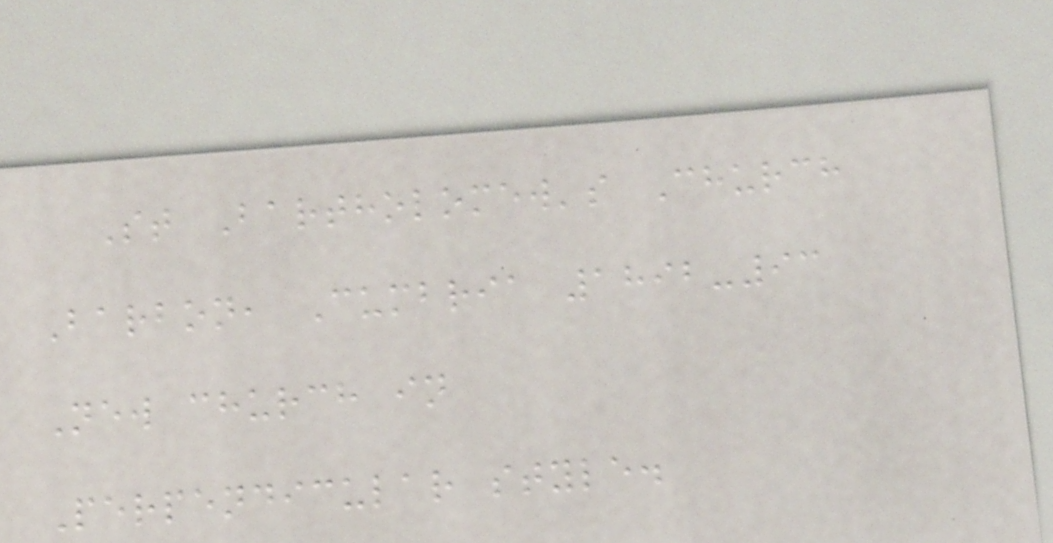St Bartholomew's Church
Barbon, Cumbria 1892-93
New church in
Perpendicular style.
